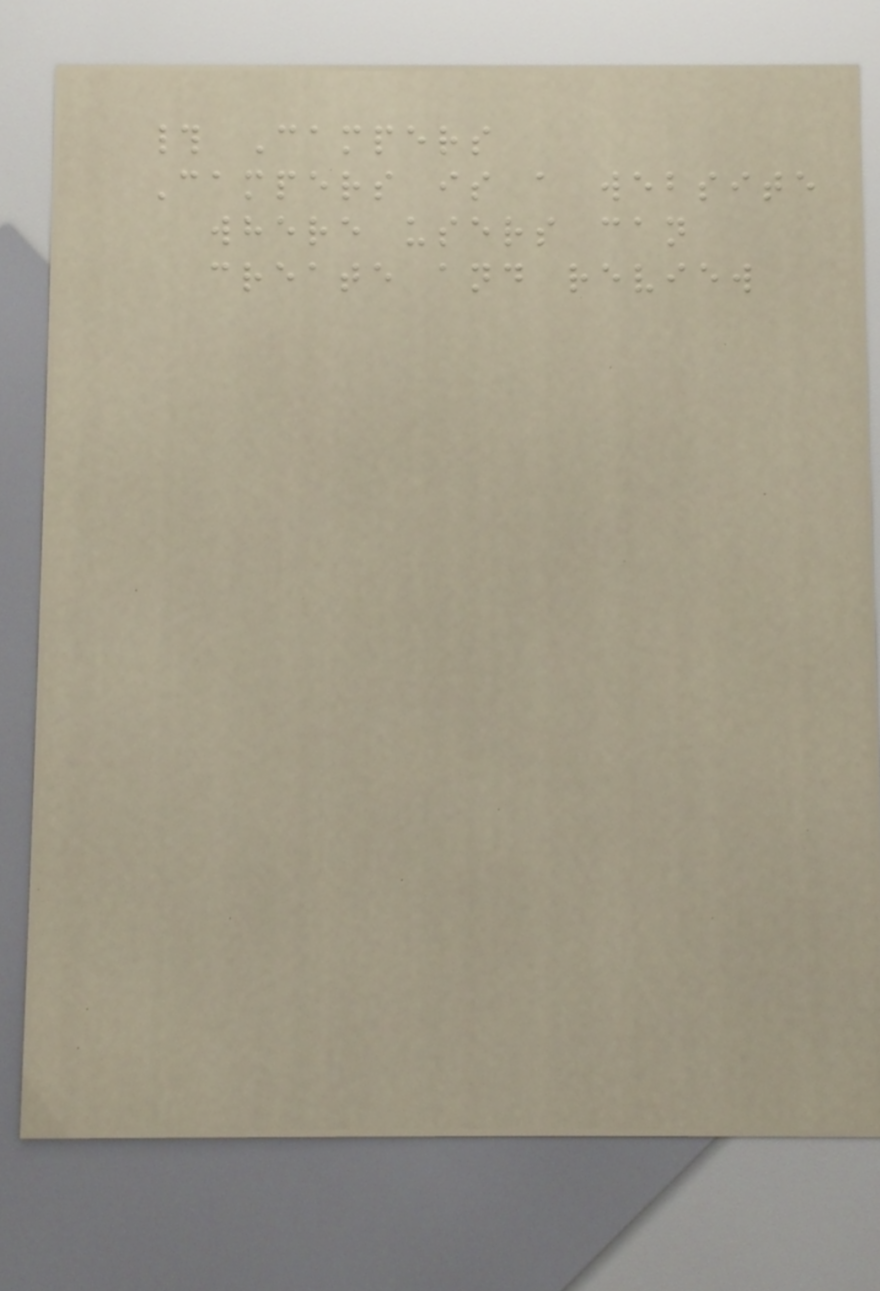# Campers
Campers is a website
where users can
create and review
